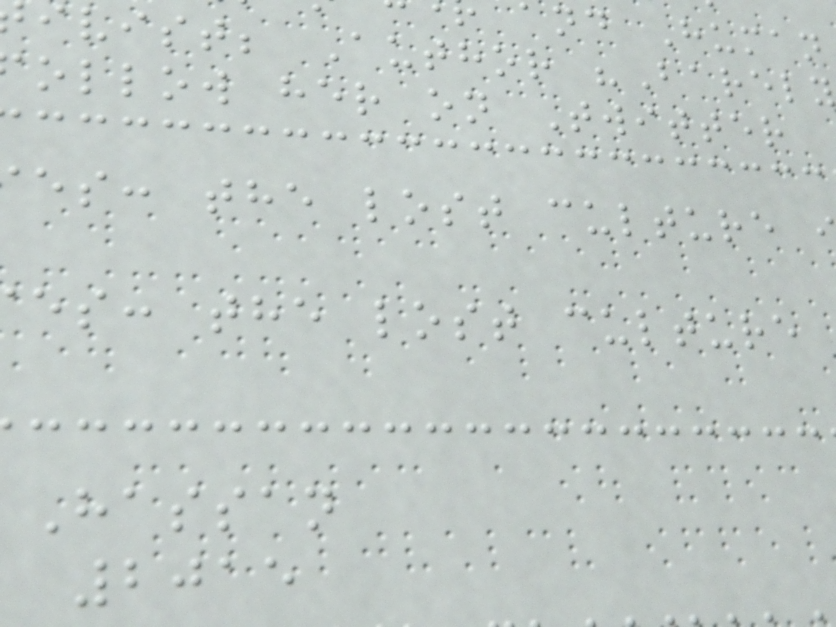and Human
ivist; Author "Barely
ollow her on Twitter
es: the lost culture
es: the lost culture
Hassan
2015
